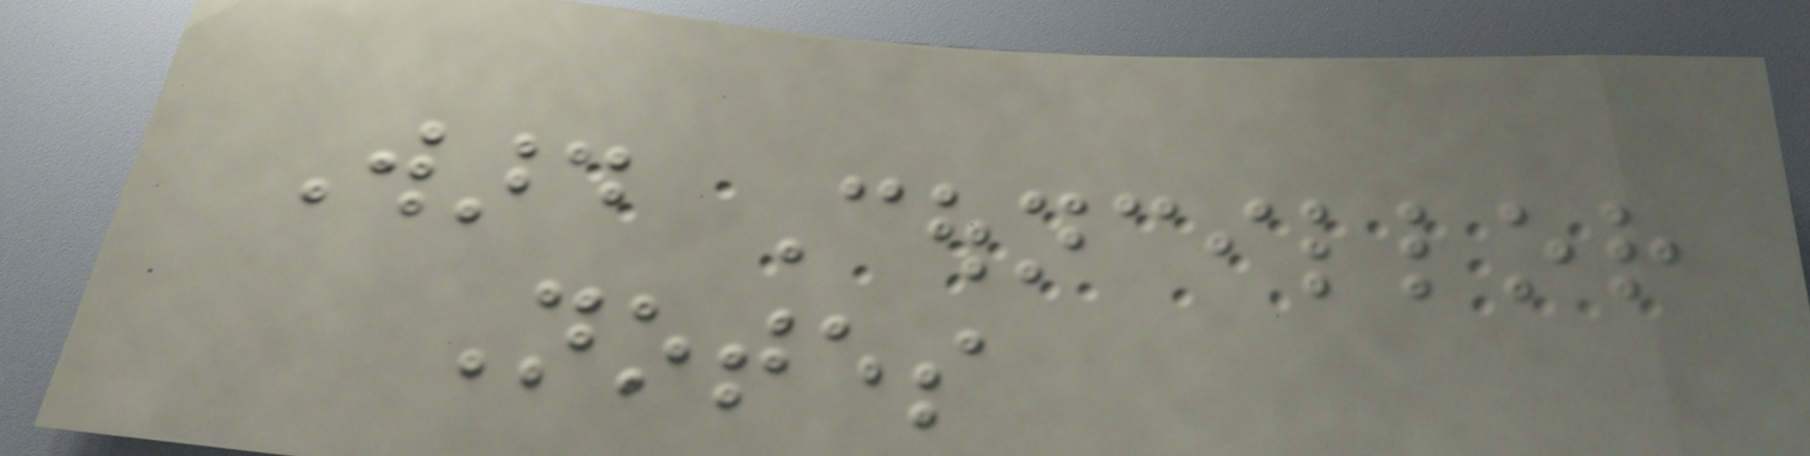Ward Councillor
Notes
